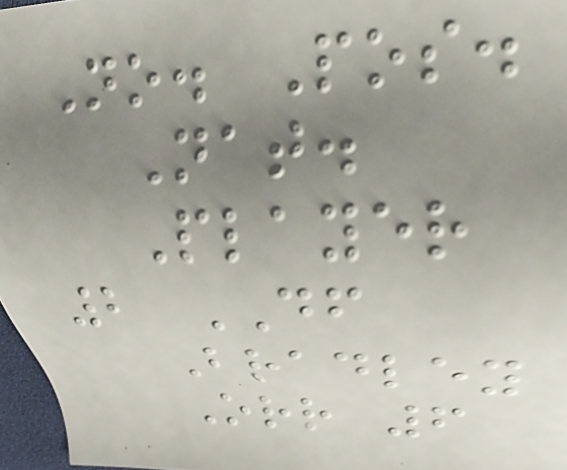No. Pos.
Nat.
Player
2 DF
Bradley
Orr 6
